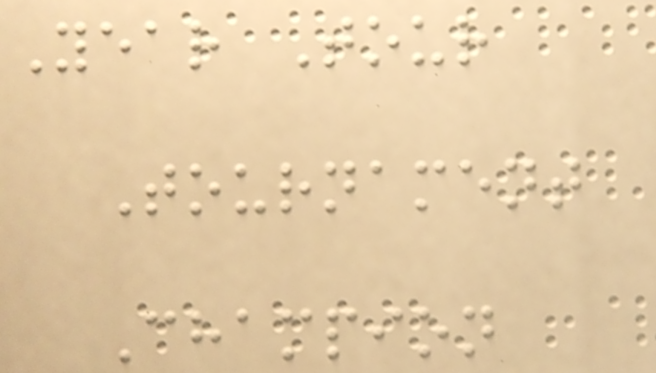Year Tour
Tournament
Champion
